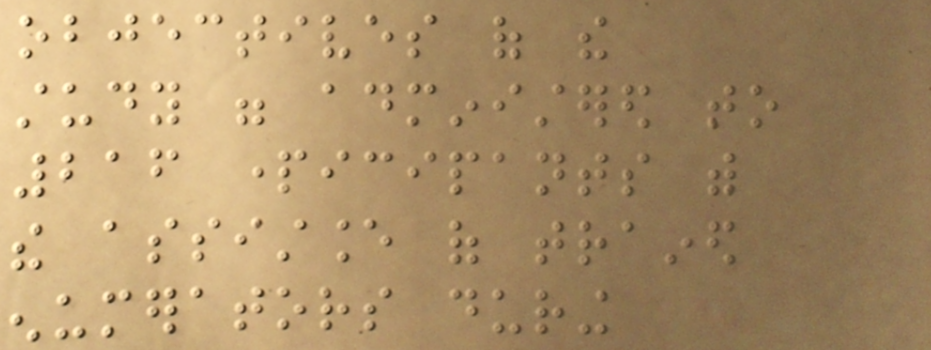objectives of the
study were administered to
216 participants with
the assistance of trained
enumerators during
